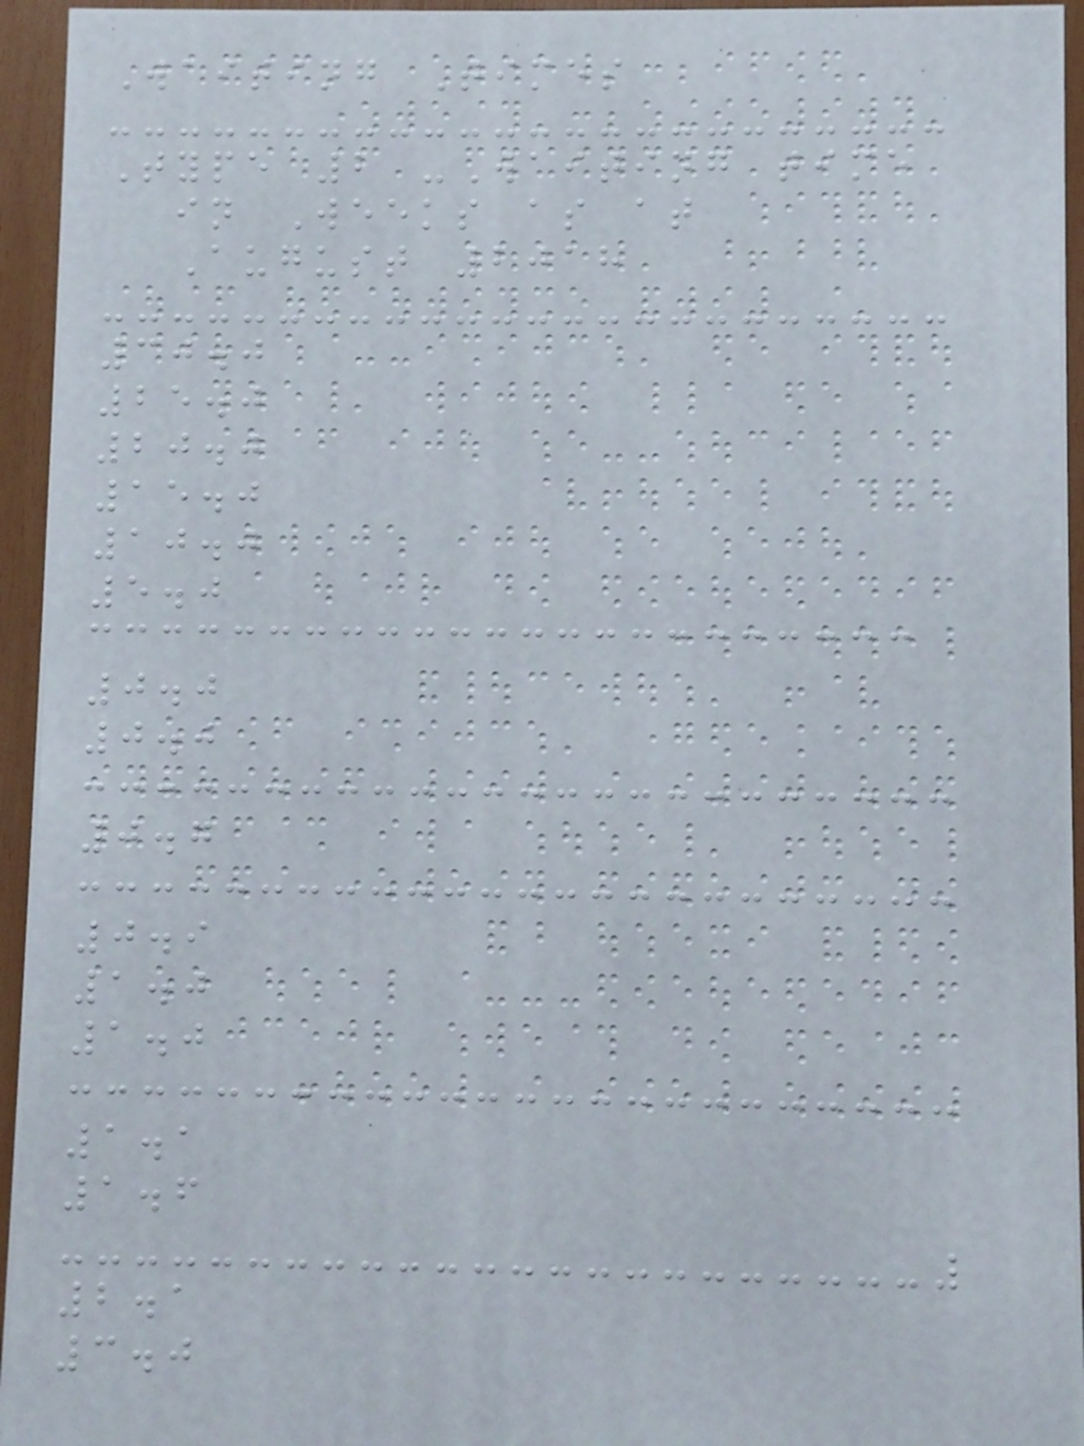Waiting Times
Type 2 -Waiting time
in Weeks as at
August 2018
30.0
25.0
20.0
15.0
10.0
5.0
0.0
0.0
0.7
0.9
1.0
1.0
1.1
1.6
2.1
3.0
